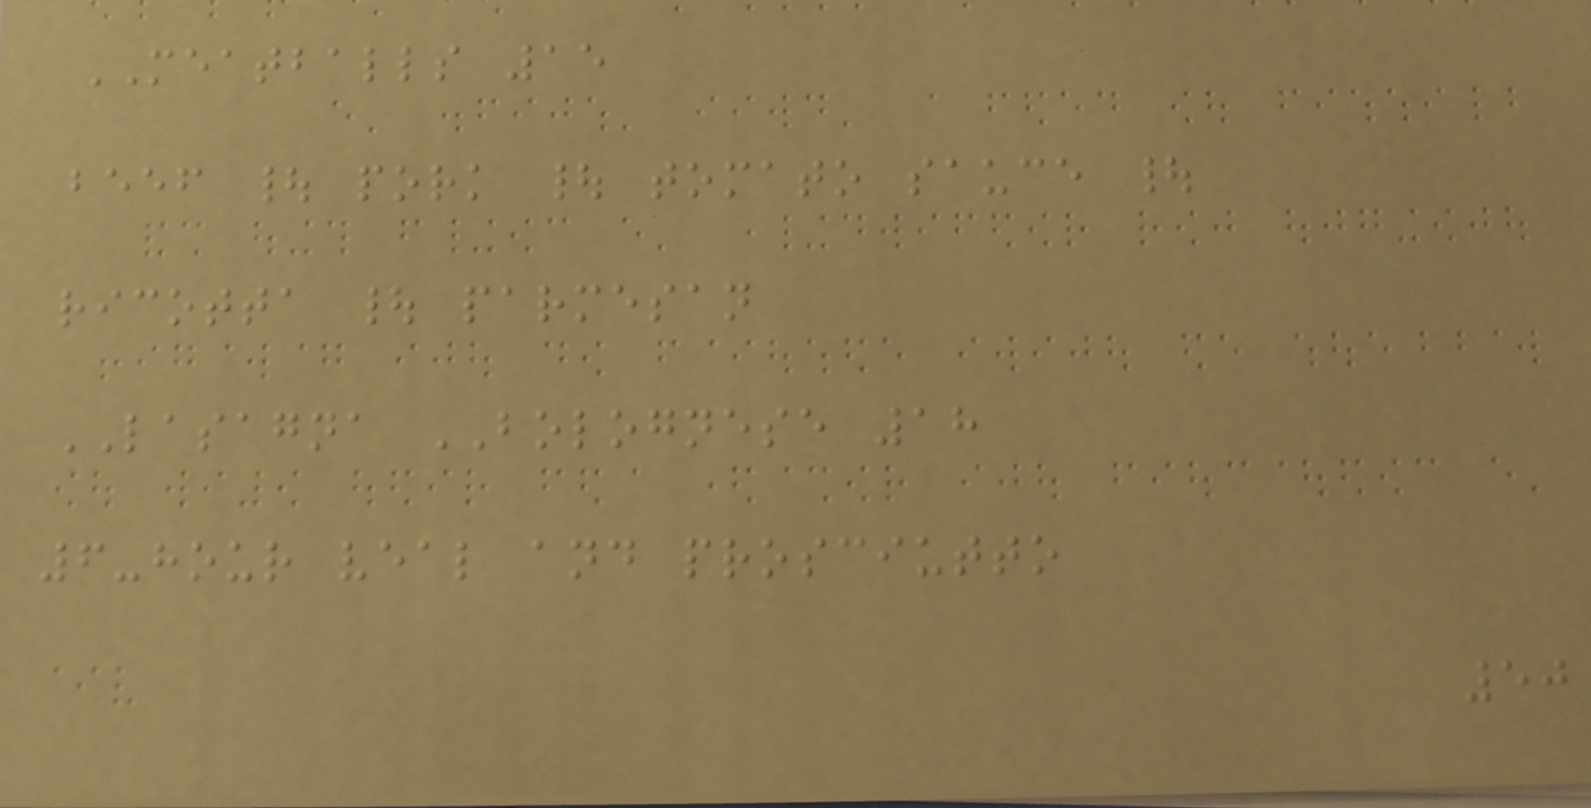MEATBALLS 15
beef | pork | tomato sauce |
ricotta | parmesan
LASAGNA BOLOGNESE 18
6-hour veal and prosciutto
50
